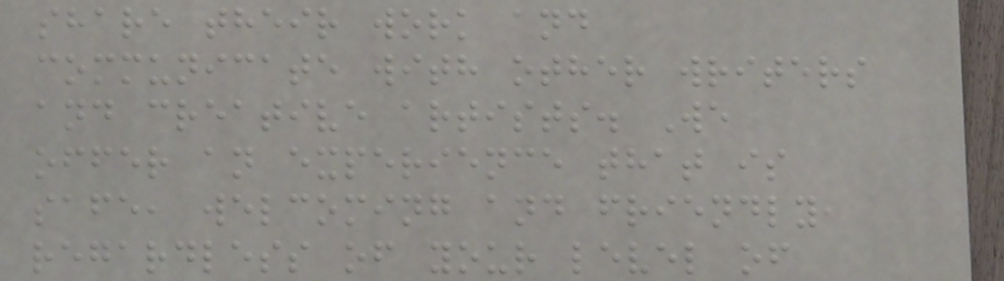share their work and
communicate with other writers
and creative artists. We
offer an experience that is
safe, welcoming and friendly,
regardless of your level of
